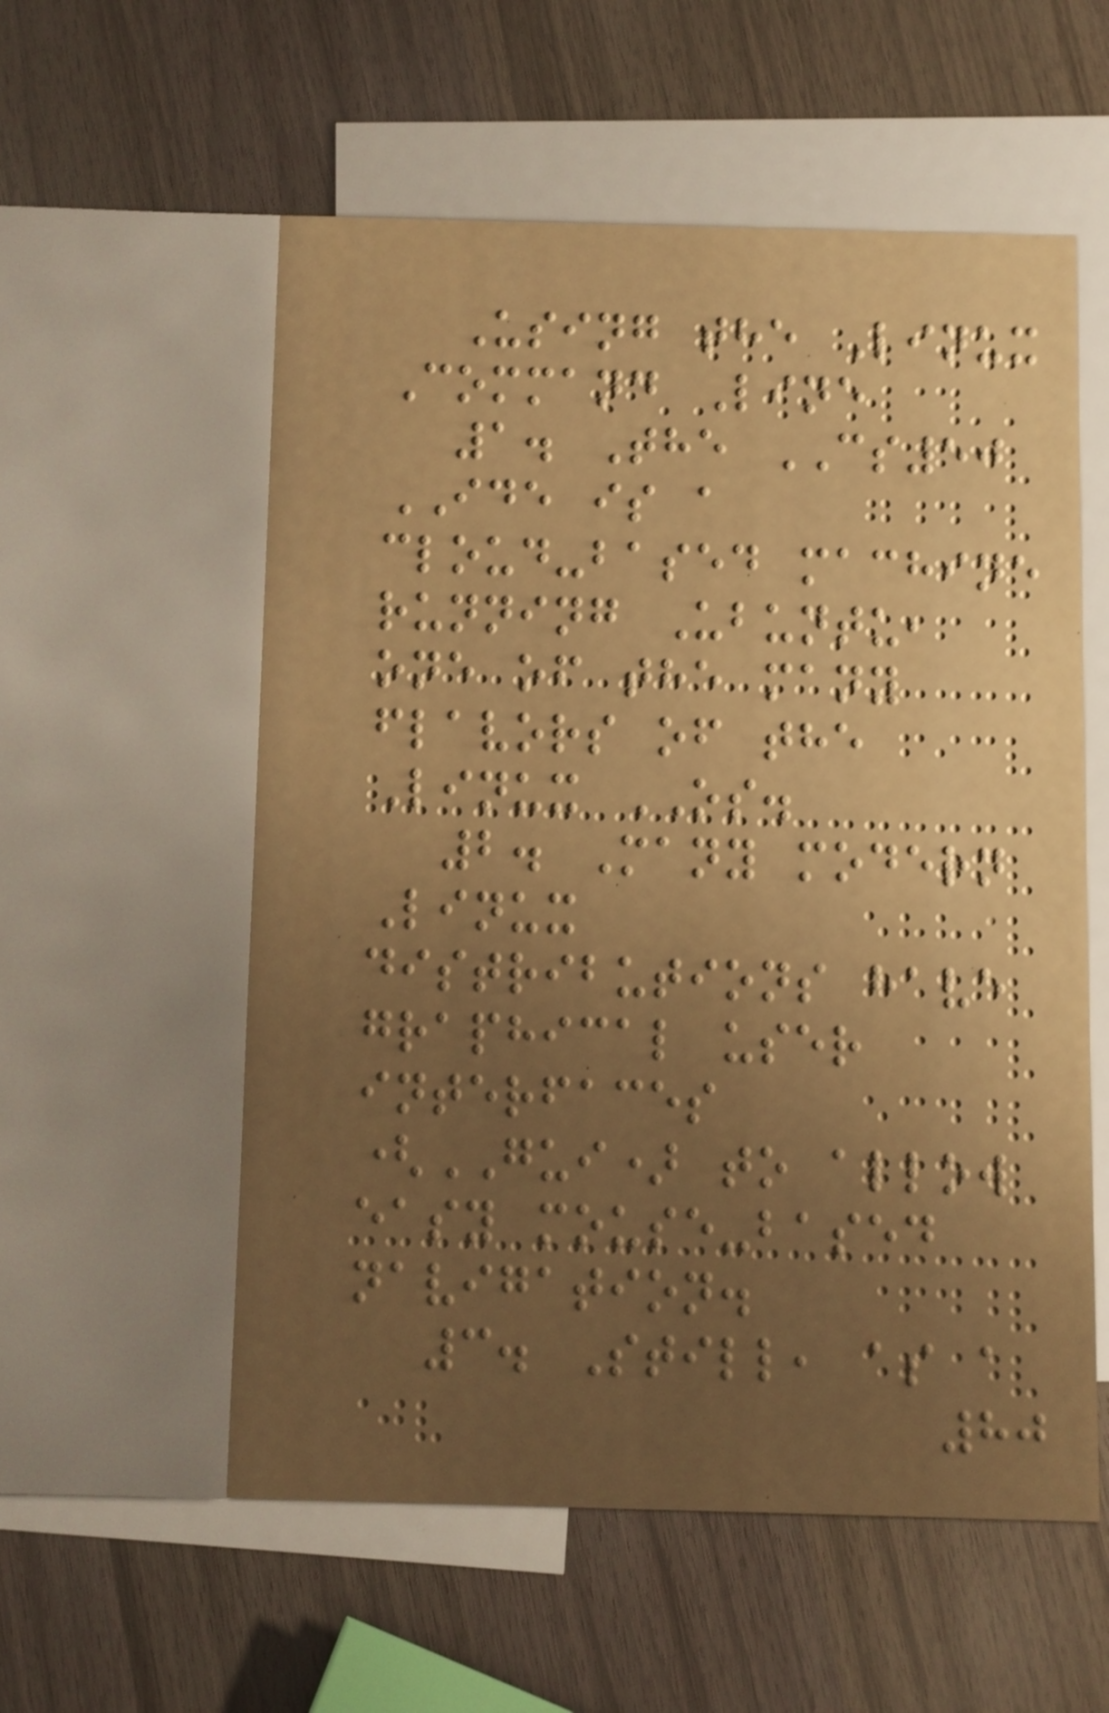Using the Linux
Command Line
1. The CS50
IDE is a
cloud-based machine
running Ubuntu,
one of the many
flavors of the
Linux OS.
2. Many modern
Linux
distributions have
graphical user
interfaces
(GUI) to allow
easy mouse-based
navigation.
3. Still, as a
80
